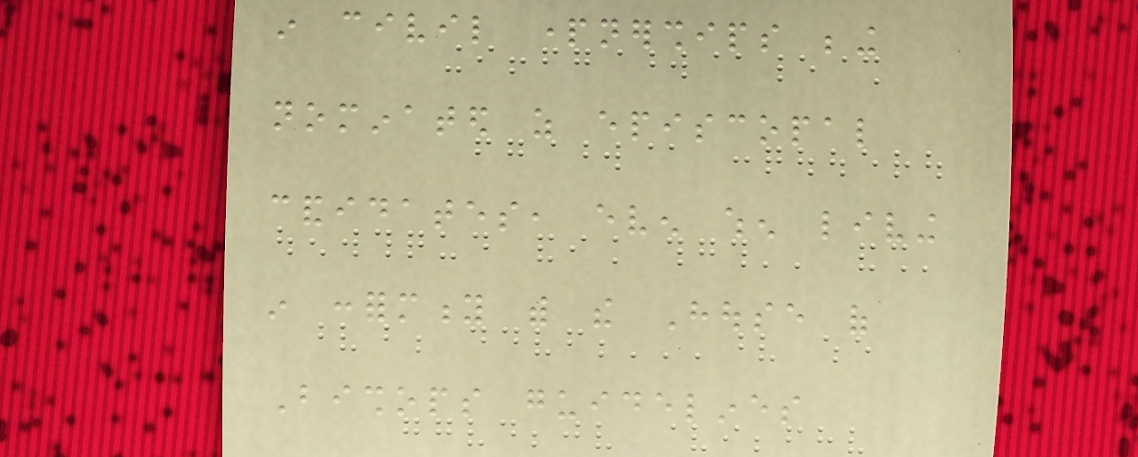in civil partnerships being
nominated as episcopal
candidates, even when living
in conformity with the House of
Bishops guidelines
